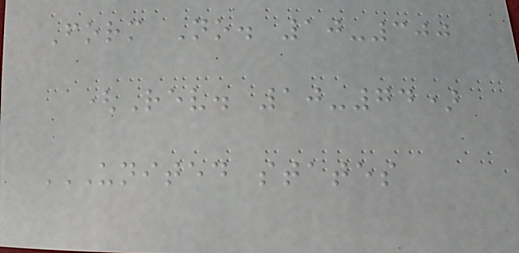Form No. 10-300
(Rev. 10-74)
UNITED STATES
